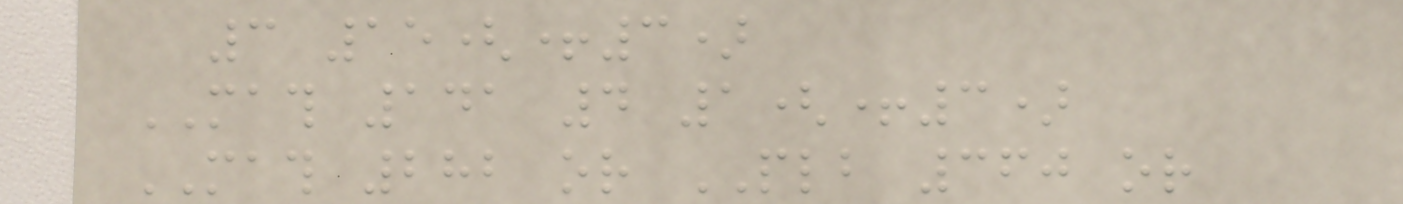3 15(+3)
MATH 141 4 1(+3)
MATH 282 or PLB 360 or
